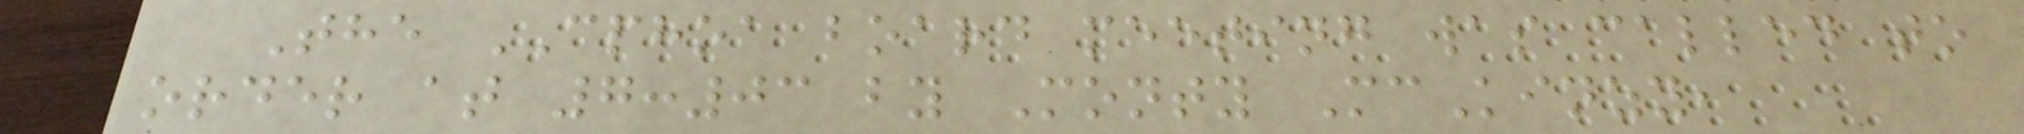The CPHOA board meeting was called to
order at 7:03 by Monty McKinzy,
